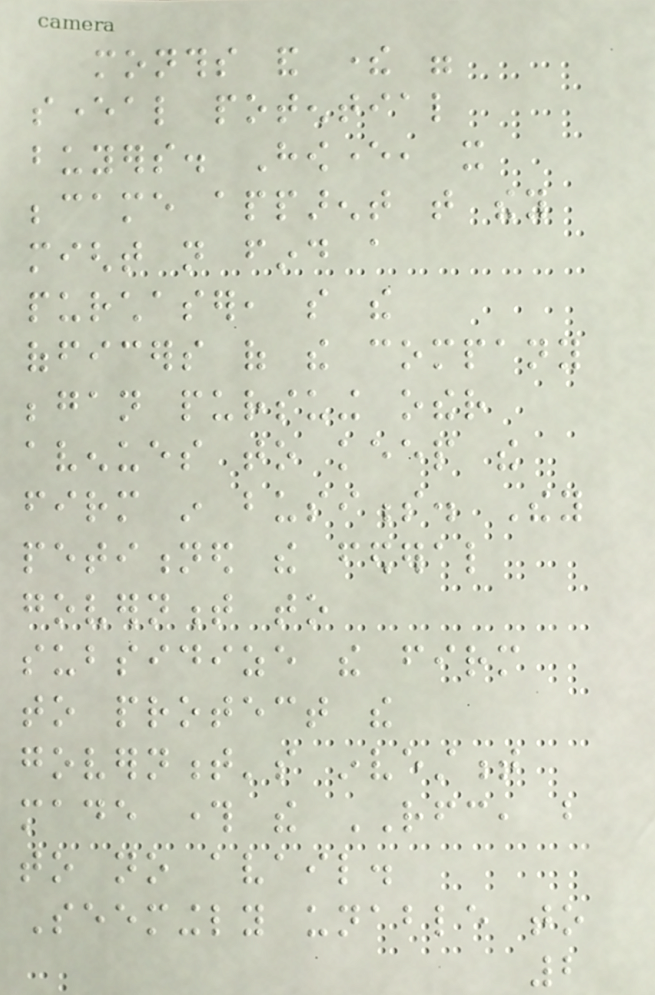months and there were
several potential
buyers. However, it
became apparent that they
might not find a
purchaser, so the
officers of the company
began pursuing other
avenues to keep the
firm in business. They
petitioned the federal
government to
subsidize the firm
to protect the
government's investment
made through the RFC, but
to no avail.
Seemingly unable to
2
